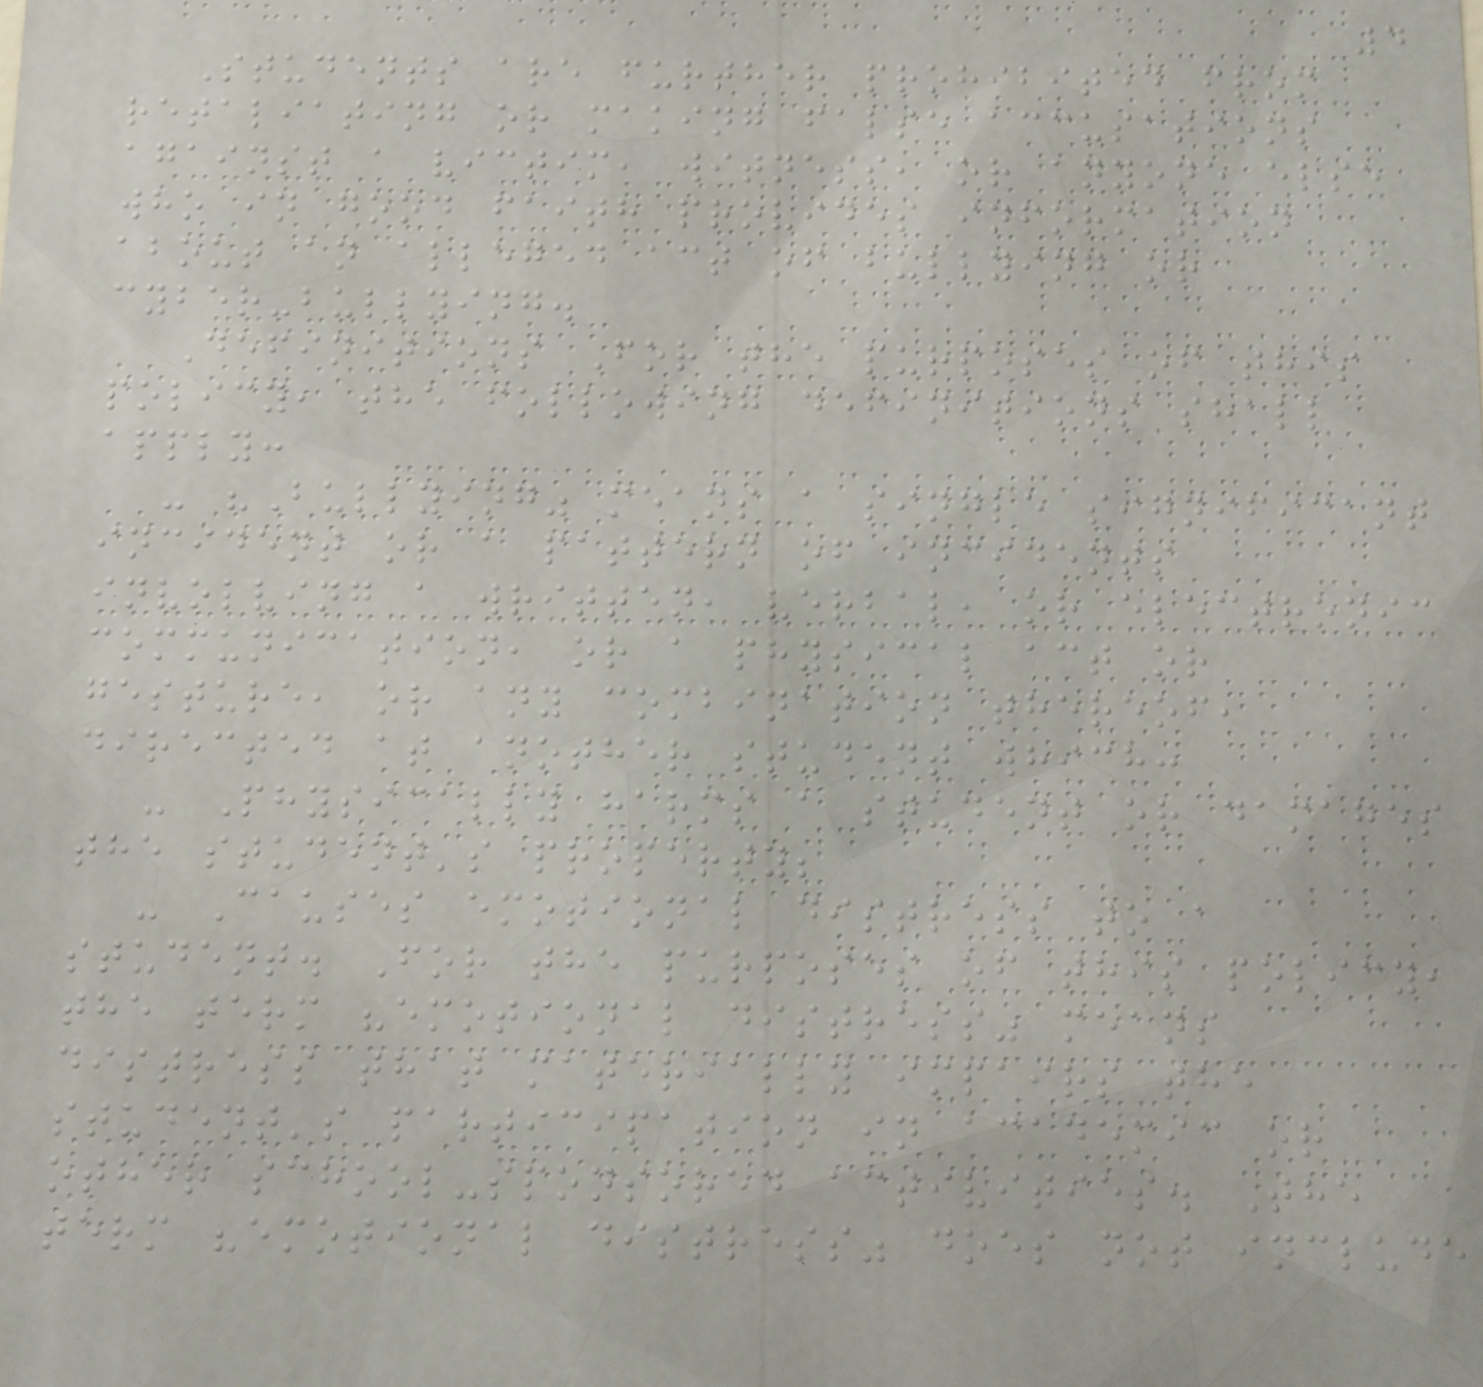4
Students are further prohibited from
retaliating or making false accusations
against a victim, witness, or anyone else
who in good faith provides information
about an alleged act of bullying or
cyber-bullying.
Definitions For the purposes of this
policy, the following definitions shall
apply:
- "Bullying" means a single significant
incident or a pattern of incidents
involving a written, verbal, or electronic
communication, or a physical act or
gesture, or any combination thereof,
directed at another student which:
- Physically harms a student or damages
the student's property;
- Causes emotional distress to a
student. For the purposes of this policy,
the term "emotional distress" means
distress that materially impairs the
student's participation in academic or
other school-sponsored activities. The
term "emotional distress" does not include
